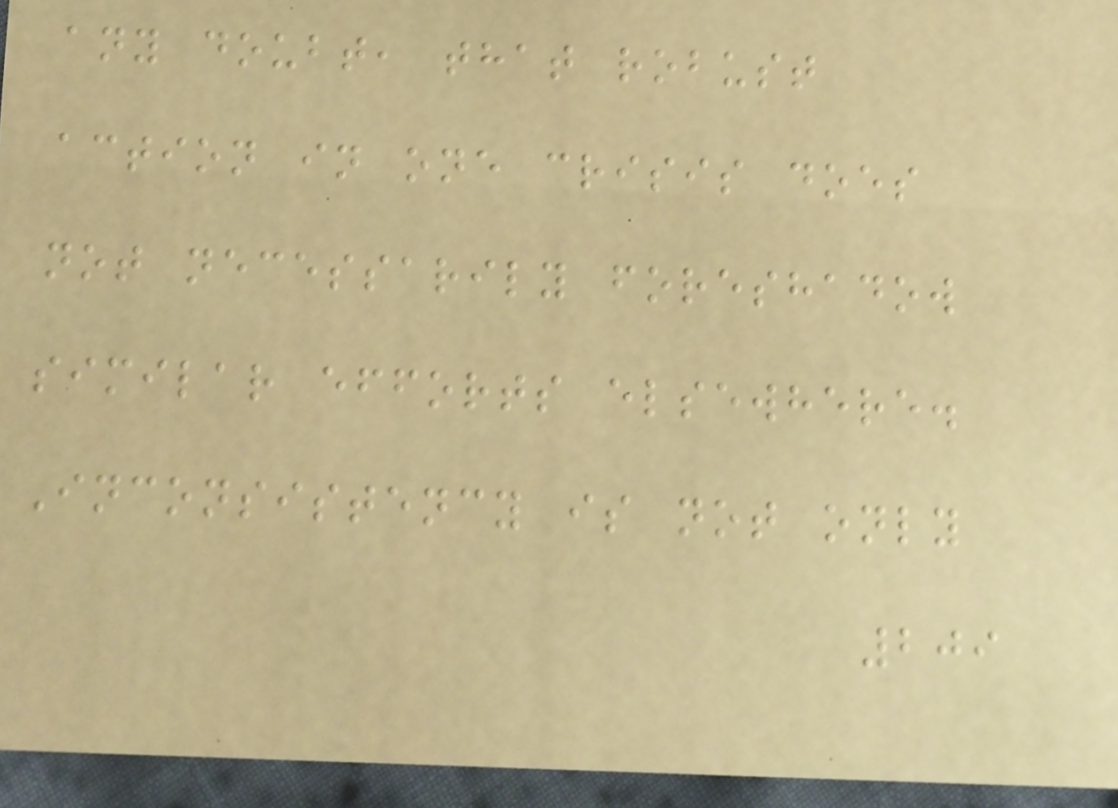any doubt, that robust
action in one crisis does
not necessarily foreshadow
similar efforts elsewhere.
Inconsistency is not only
209
